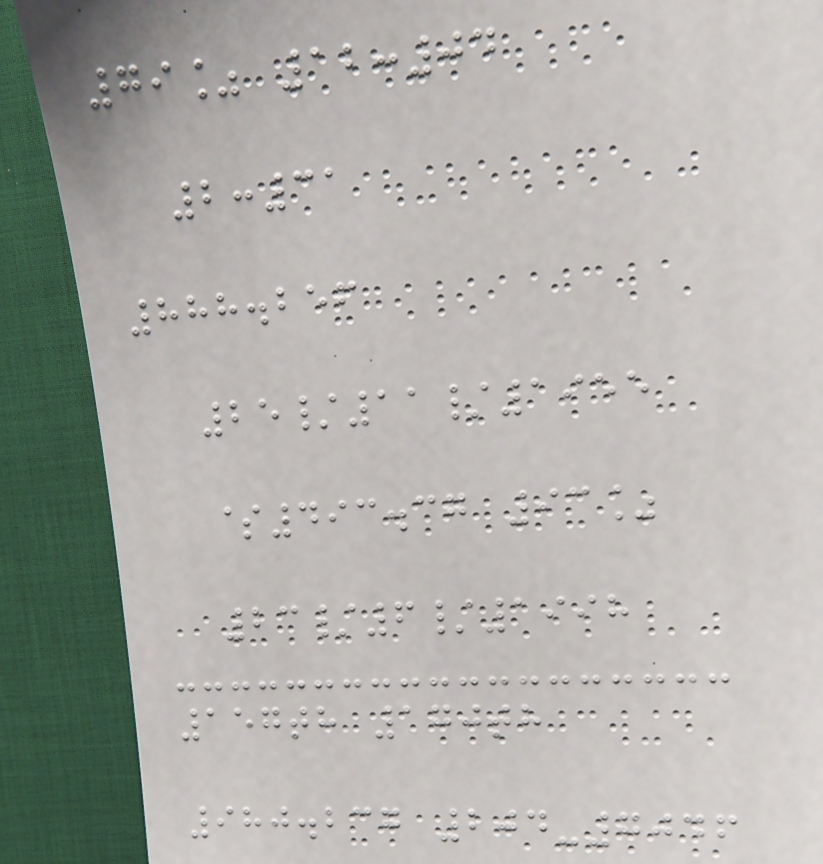79% 12:04
2:31
888.256
25/11/1955
$493.37 93%
23/6/1998
157th 170th
980.237 204-7046
